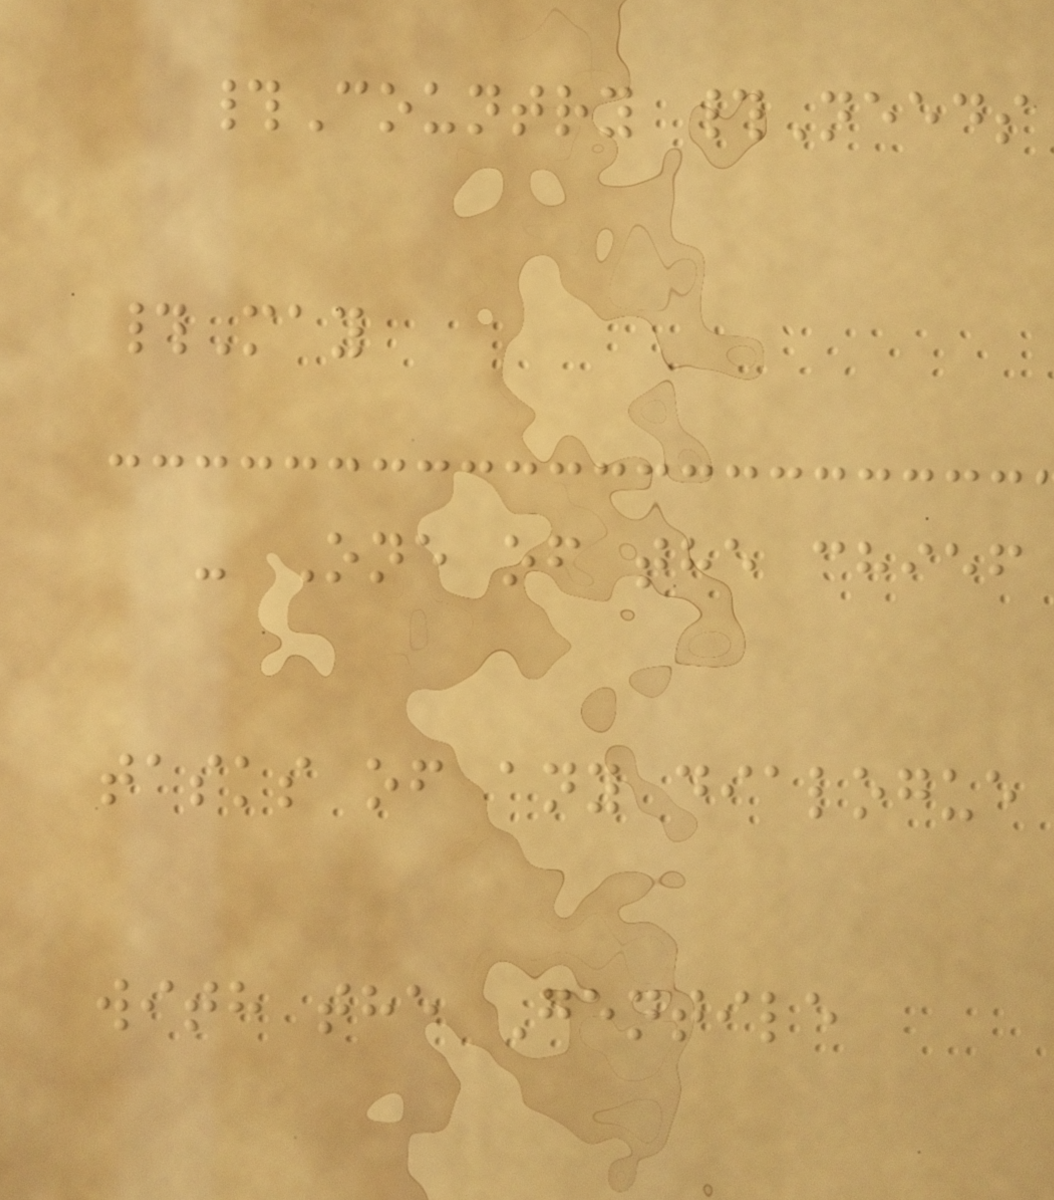#Country #Needs
#May
- One of the chief
tasks of any dialogue
with the Gentile
